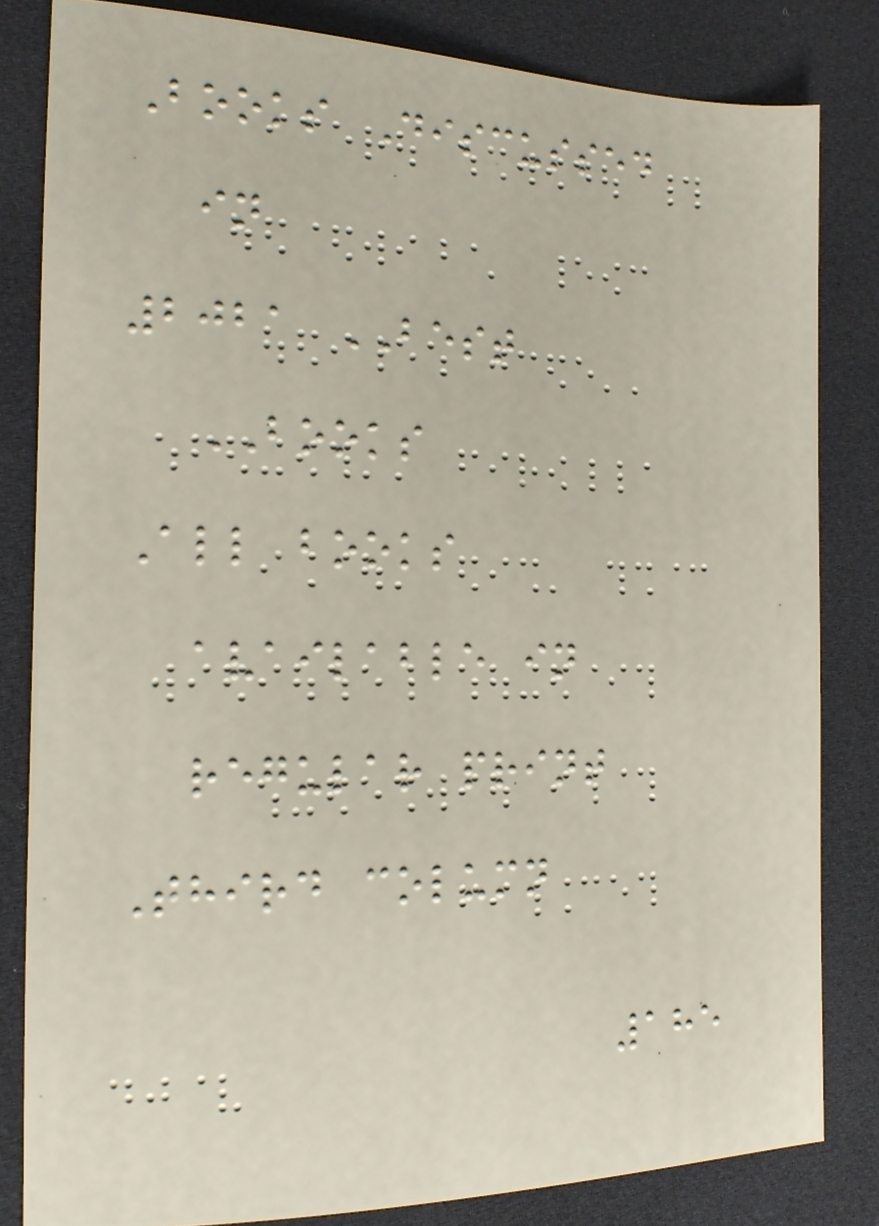Books Discussed
in
2021 BEST
BOOKS
All books
available in
regular print
Third column
185
